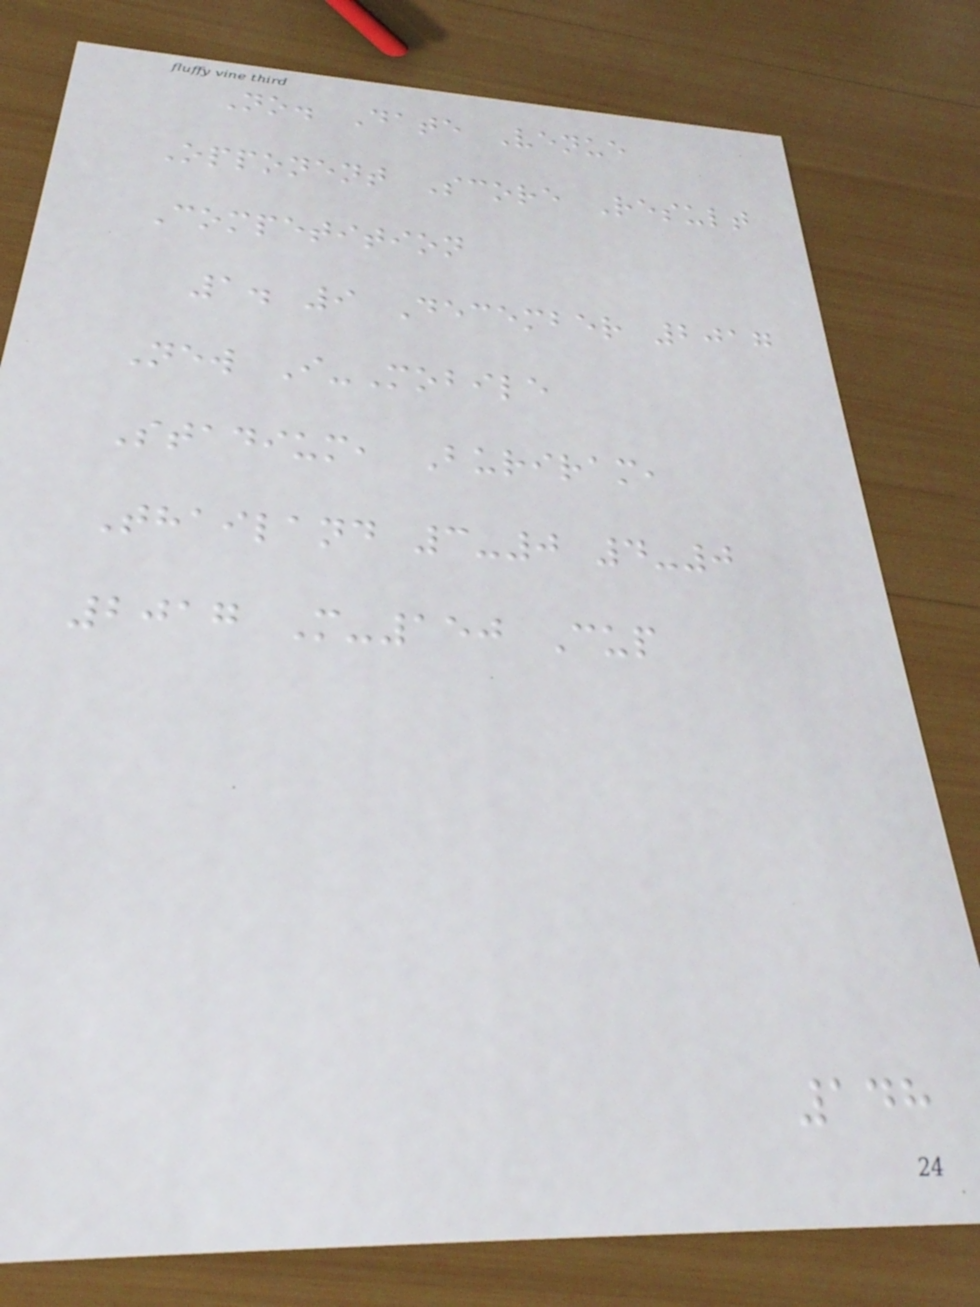No. Date Venue
Opponent Score Result
Competition
1. 9 December 2017
New I-Mobile
Stadium, Buriram,
Thailand 3-0 4-0
2017 M-150 Cup
148
